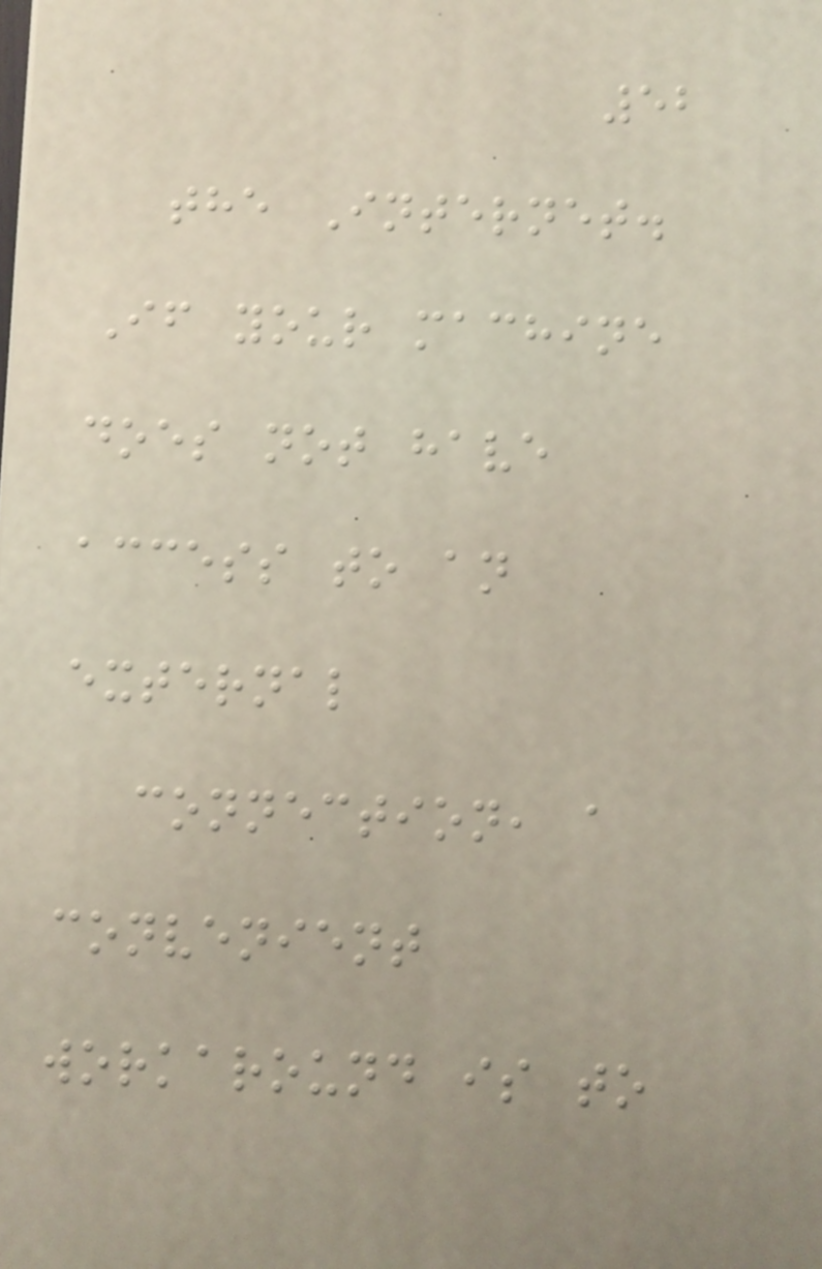52
the Internet.
If your machine
does not have
access to an
external
connection, a
convenient
workaround is to
